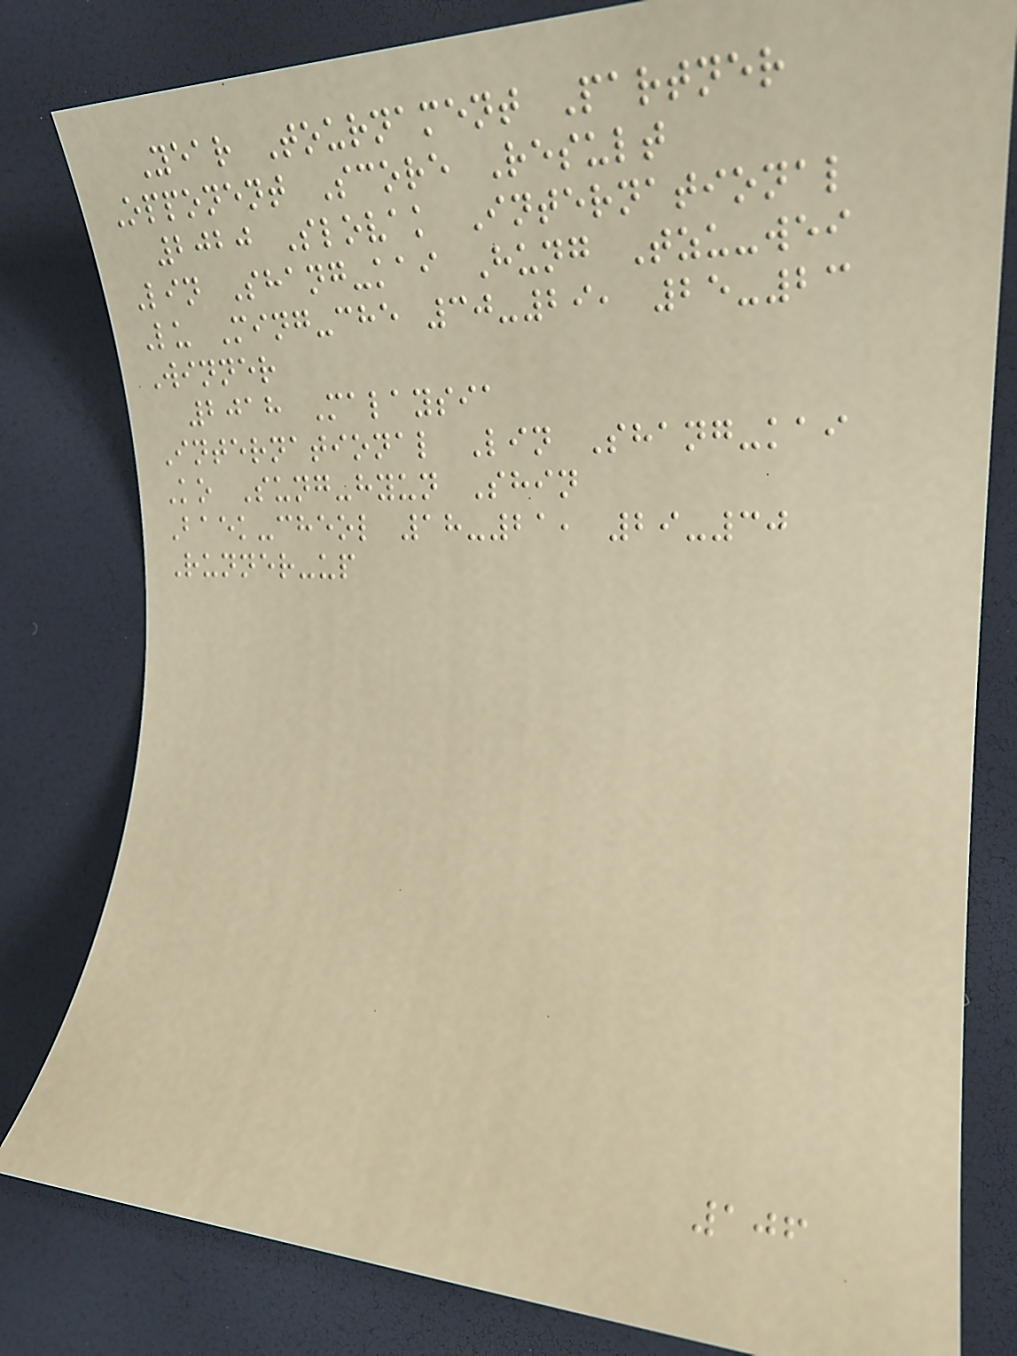Year Tournament Partner
Opponent Score Result
2020 Slovak International
Lin Shang-kai Hung Tzu-wei
Lu Ming-che 30-29, 25-23
Winner
2018 Malaysia
International Lin Shang-kai
Ko Sung-hyun Shin
Baek-cheol 18-21, 29-30
Runner-up
106
